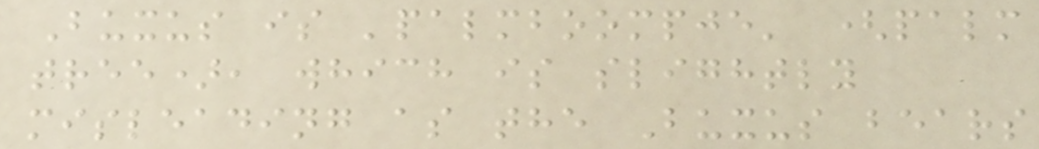Buxus is 'palmboompje' (palm
tree), which is slightly
misleading as the Buxus bears
